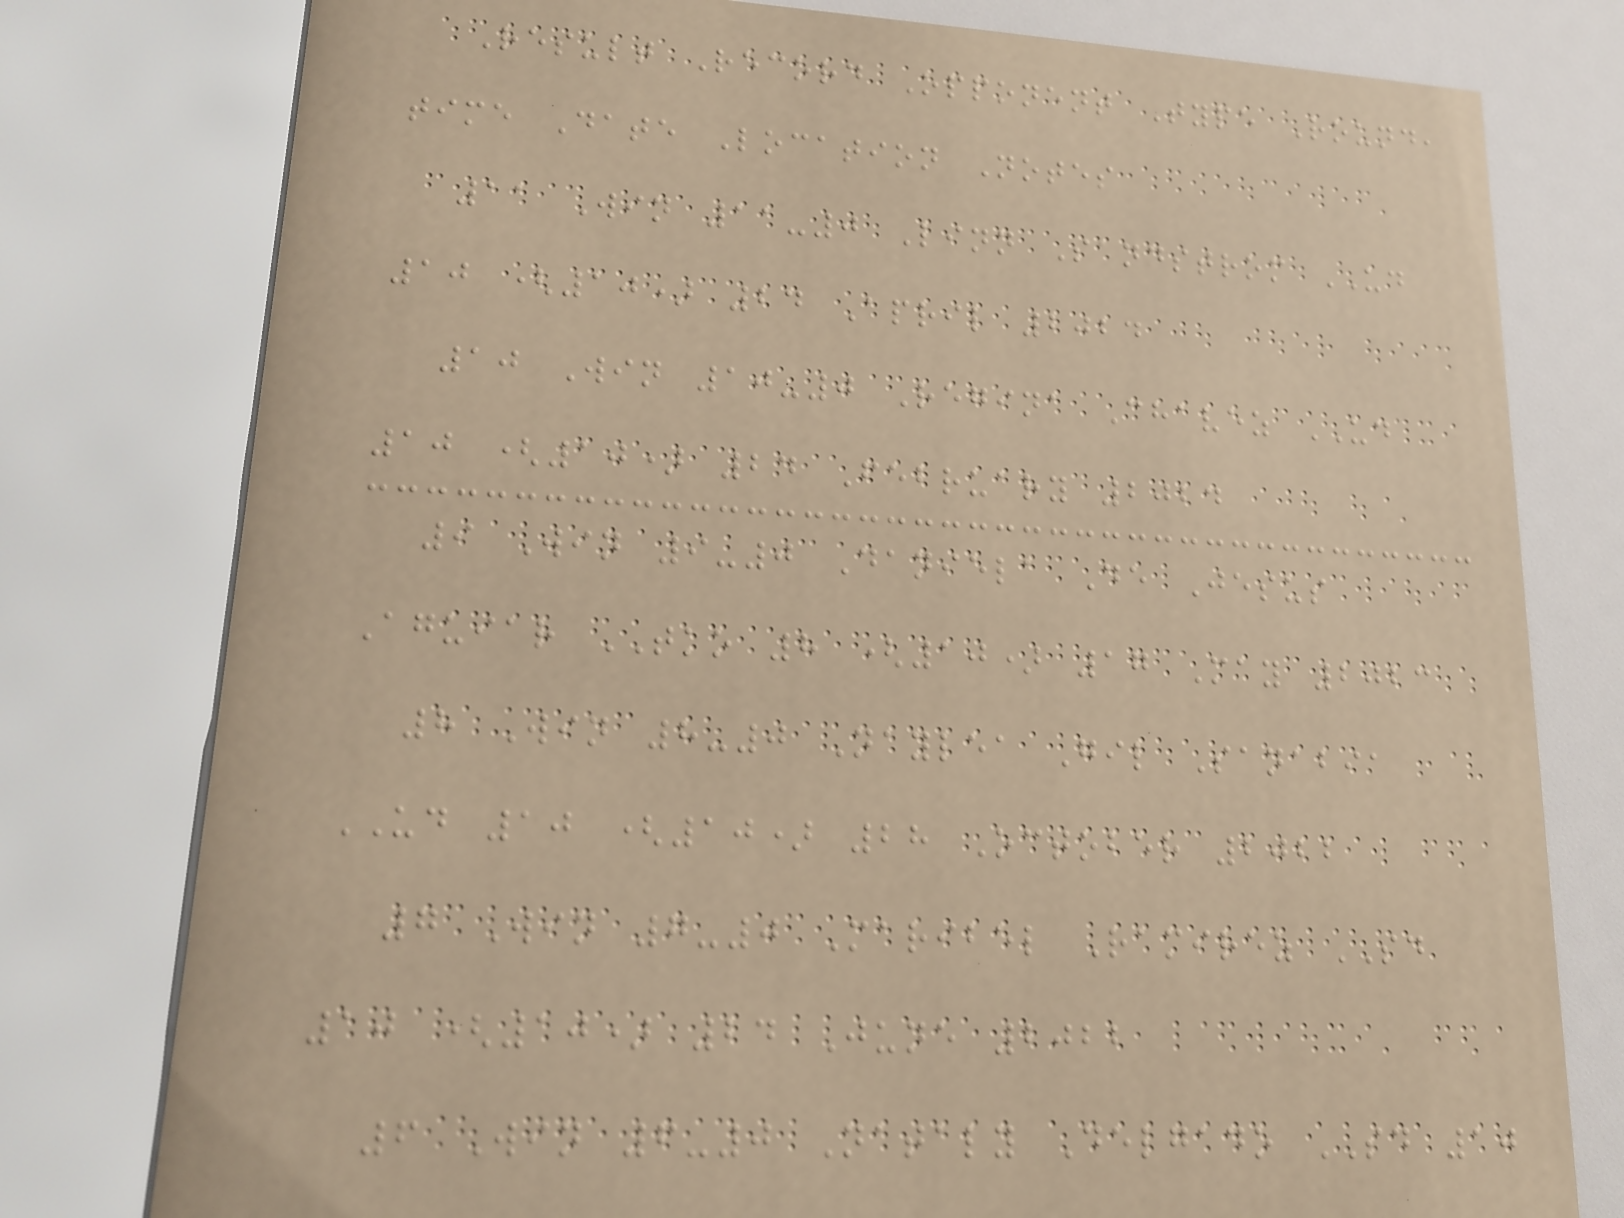Result Record Opponent Type Round,
time Date Location Notes
11 Win 11-0 Linn Sandstrom UD
10 (10) 24 April 2024
10 Win 10-0 Regina Chavez UD
10 (10) 24 February 2024
9 Win 9-0 Daniela De Jesus
Aguiar TKO 8 (10) 17 May 2023
8 Win 8-0 Naylea Gil Sanabia
UD 10 (10) 28 October 2022
7 Win 7-0 Maribel Ramirez SD
10 (10) 24 June 2022
6 Win 6-0 Nataly Delgado SD 10
